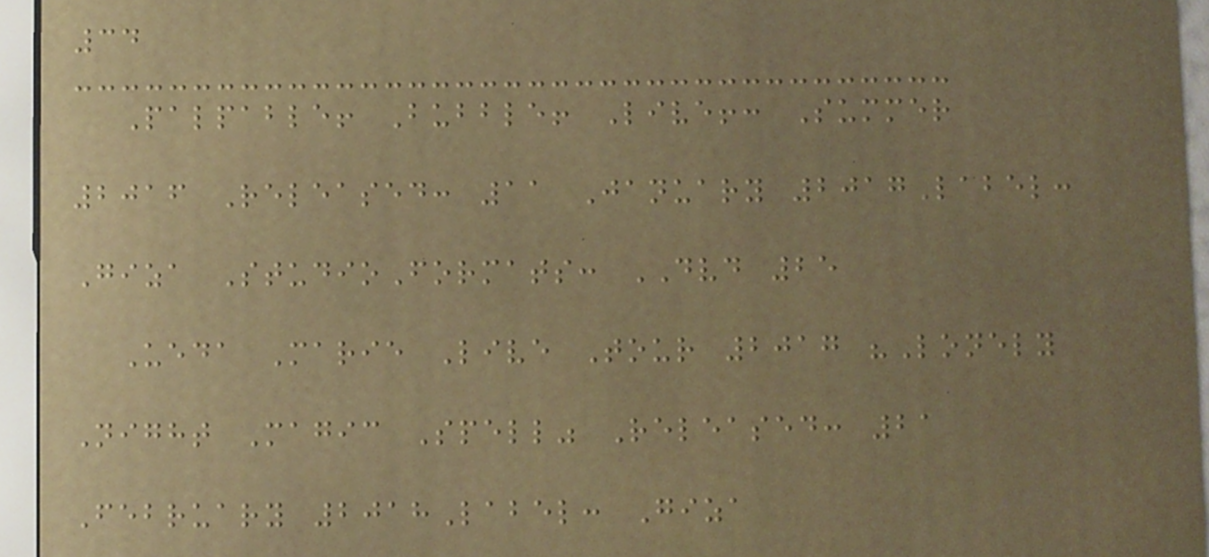34
Palpable! Bubble! Live!: Summer
2016 Released: 11 January 2017Label:
Giza StudioFormats: DVD 25
Ueda Marie Live Tour 2017 "Lonely
Night Magic Spell" Released: 21
February 2018Label: Giza
